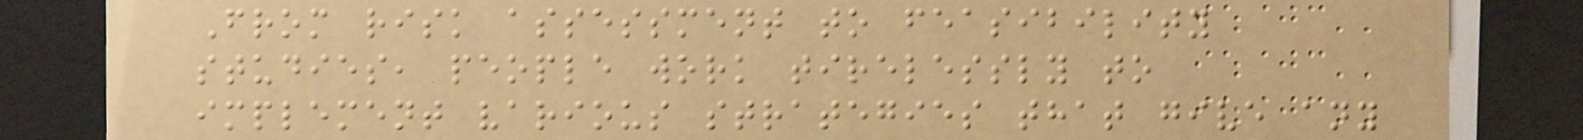From risk assessment to feasibility
studies, people work tirelessly to
implement various strategies that give any
